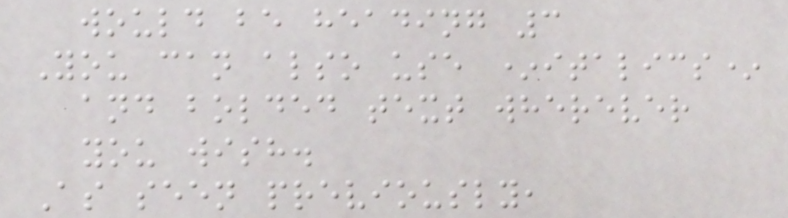would be heading 3
You can also use *italics*
and bolded text wherever
you wish.
As seen previously,
